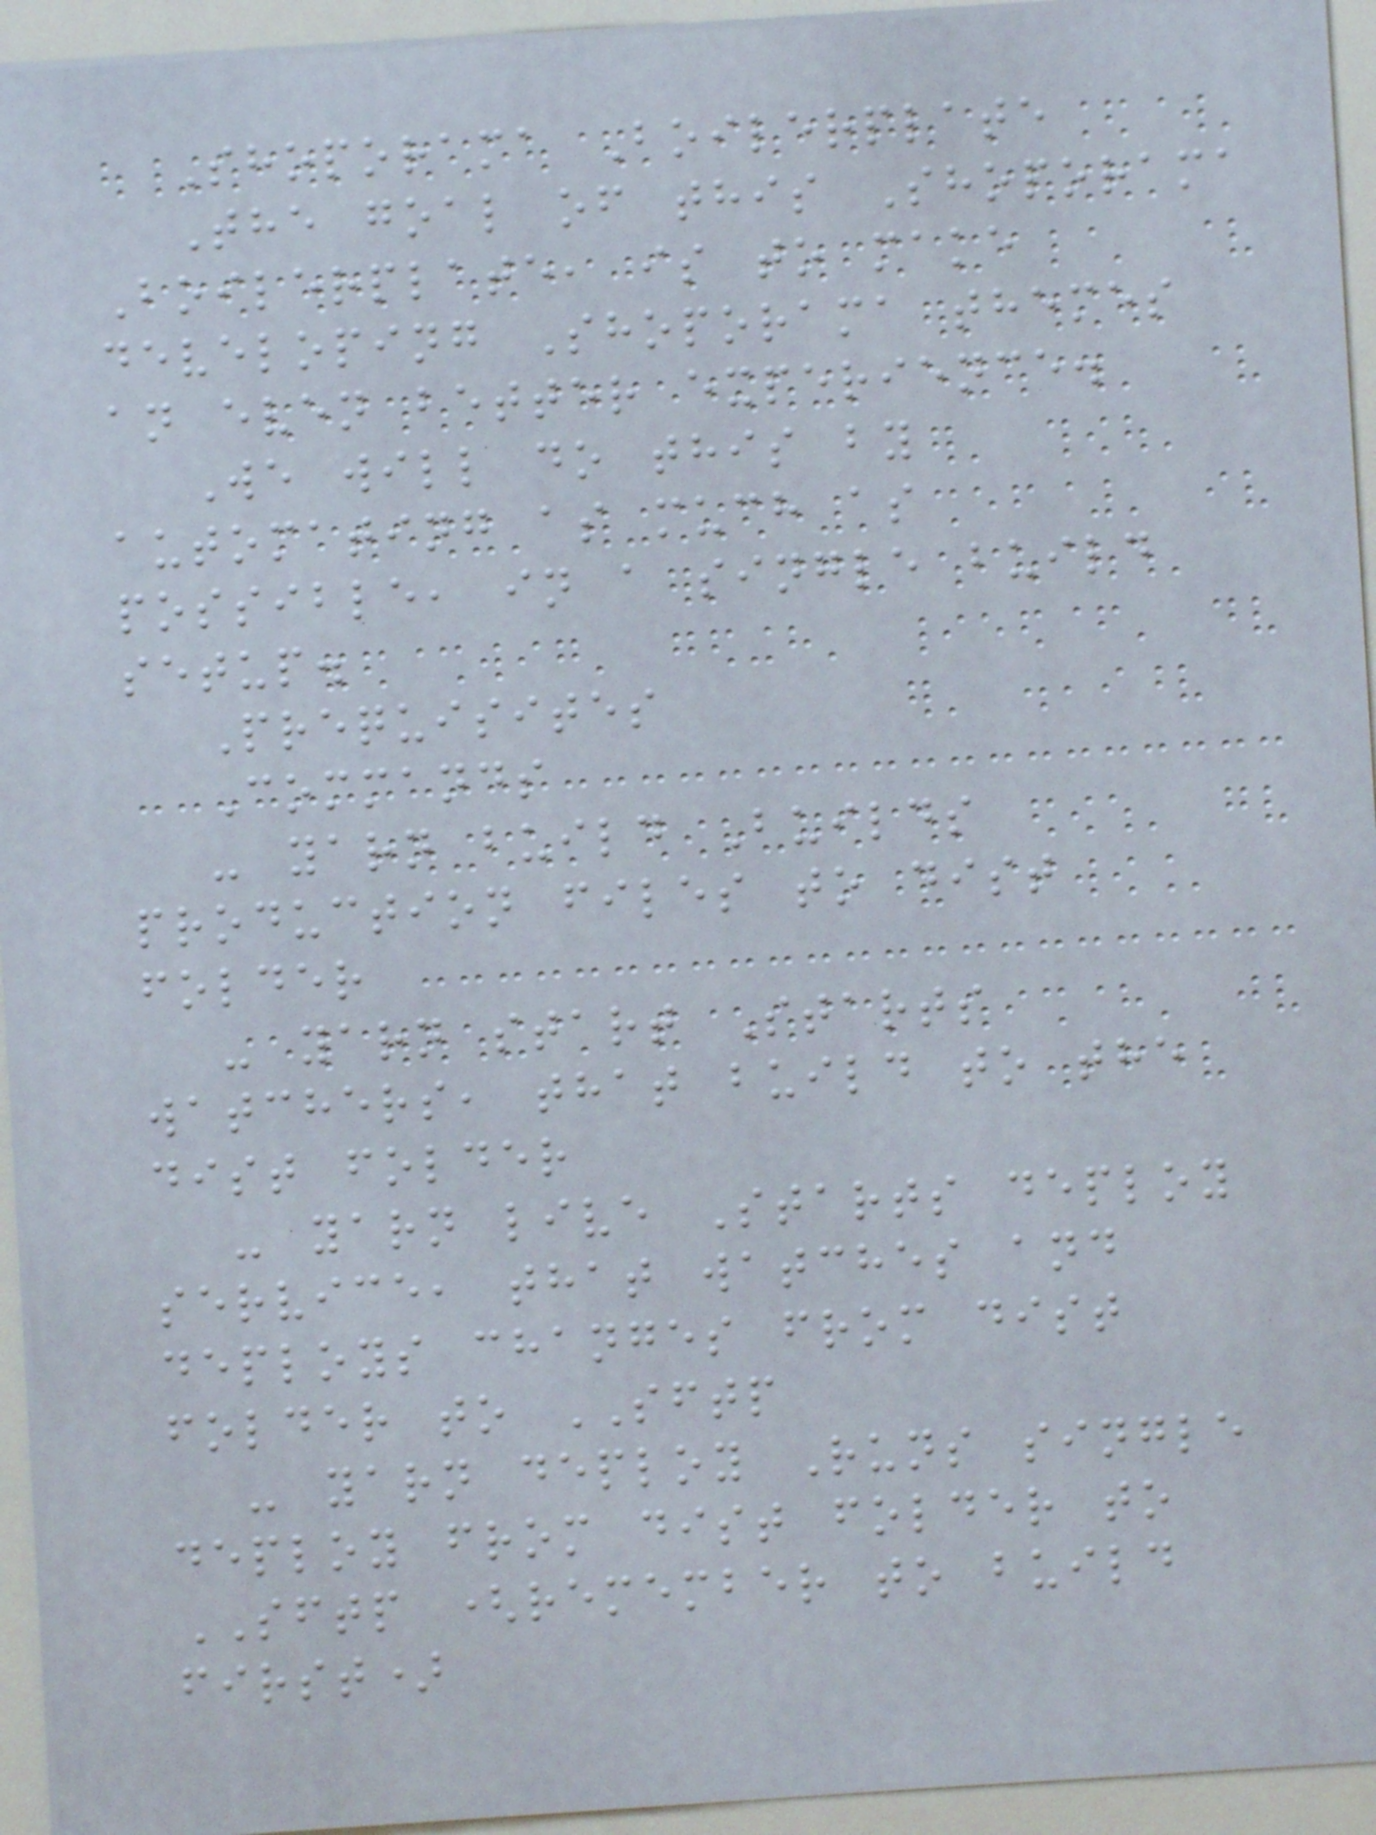Shoporama Boilerplate
The goal of this Shoporama
Boilerplate, is to make
developing Shoporama themes
an even better experience.
We will do this by
automating as much as
possible, in a single build
setup.
Prequisites
Commands
- yarn build Builds
production files to dist
folder
- yarn start Starts
watchers, that build to the
dist folder
- yarn live Starts deploy
service, that watches and
deploys changes from dist
folder to SFTP
- yarn deploy Runs single
deploy from dist folder to
SFTP (remember to build
first)
